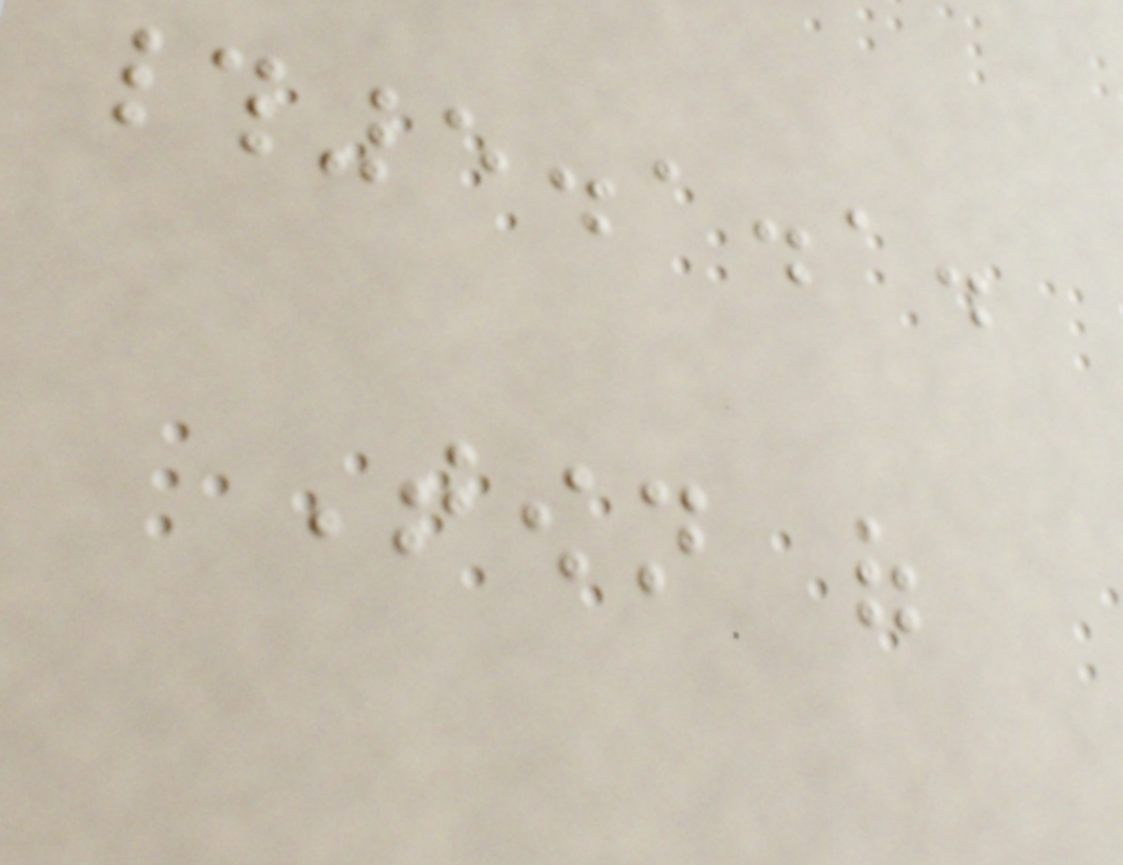#5.1.1.
Town of
